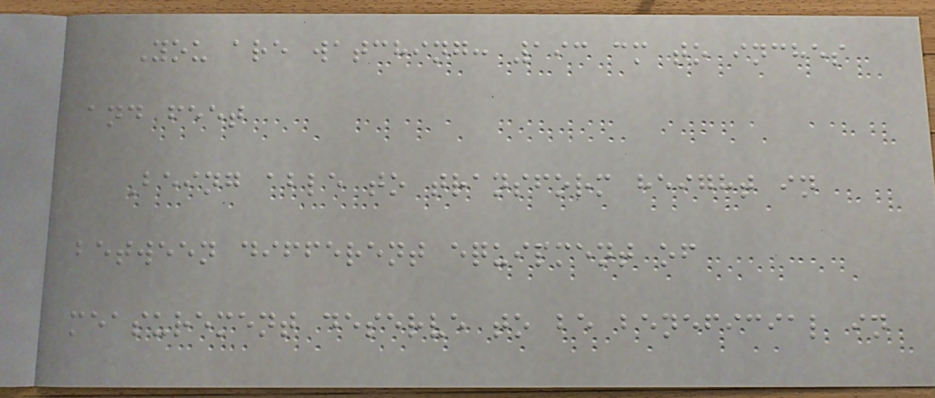You are watching: 193 cm to inches
and feet
Being able to transform height in
between different equipment of
measurement deserve to be beneficial in
